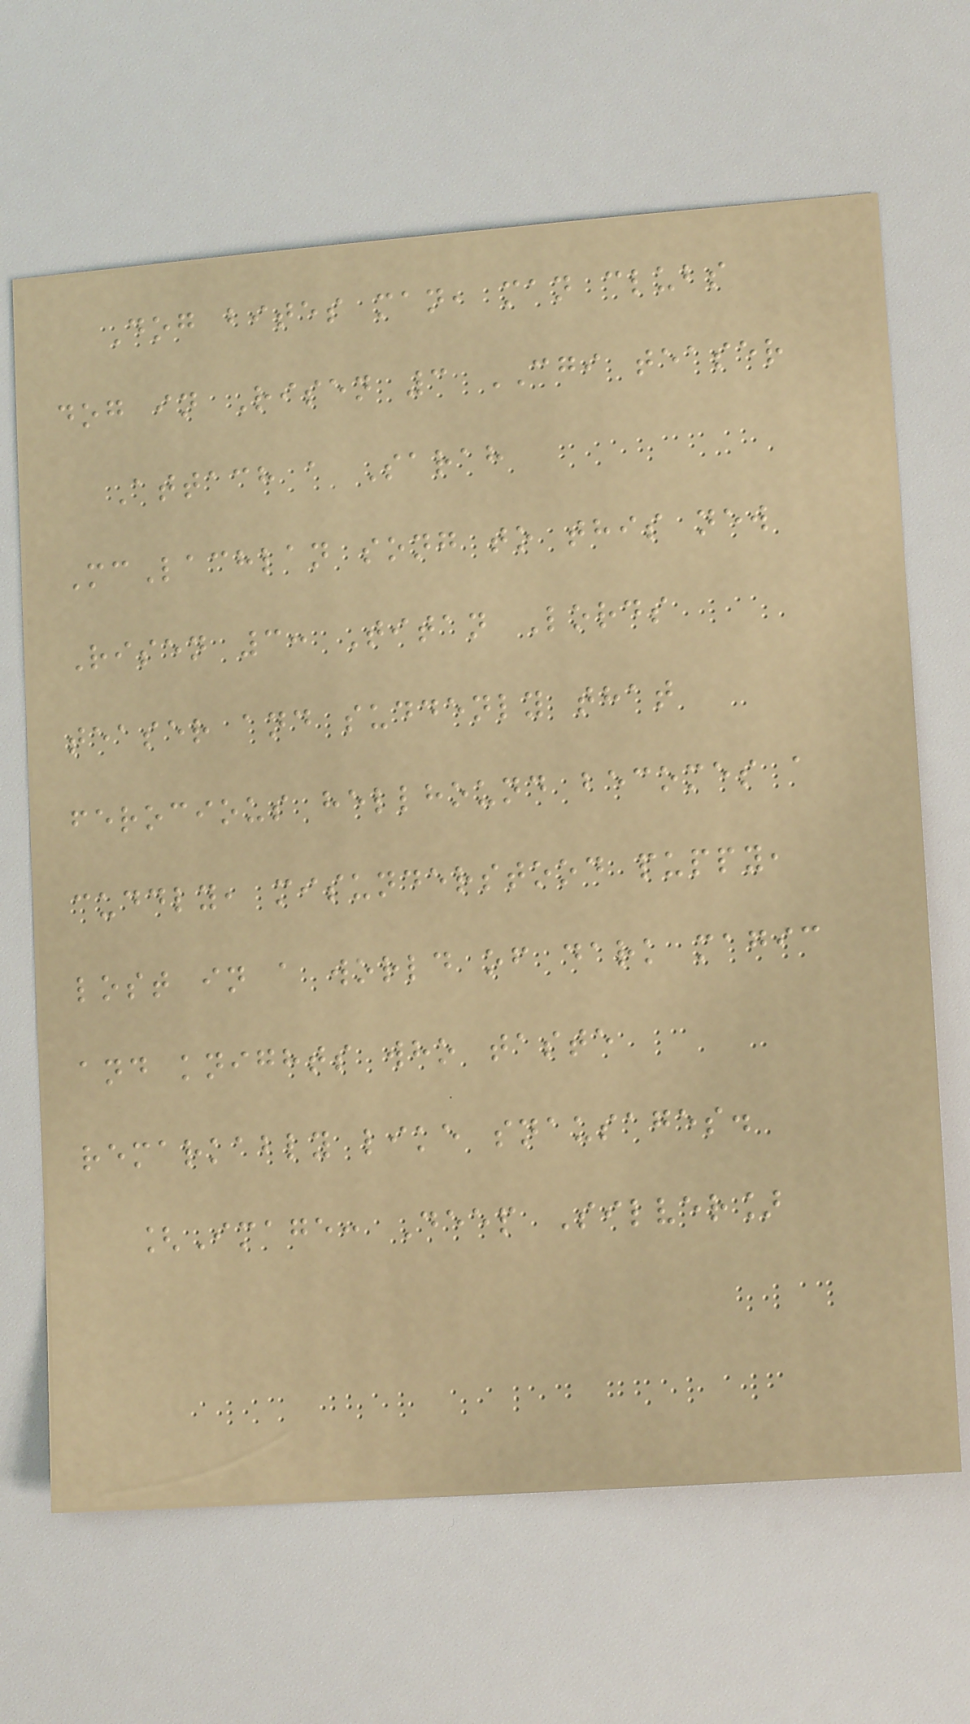Dog bites man, man clubs
dog in Risen 3 CGI teaser
Attach a Sarah
McLachlan song to this new
Risen 3: Titan Lords
teaser and suddenly that
ferocious hellhound becomes a
cuddly, misunderstood puppy,
lost in a world of dark magic
and knights who taste
remarkably like snausages.
[Image: Deep Silver]
